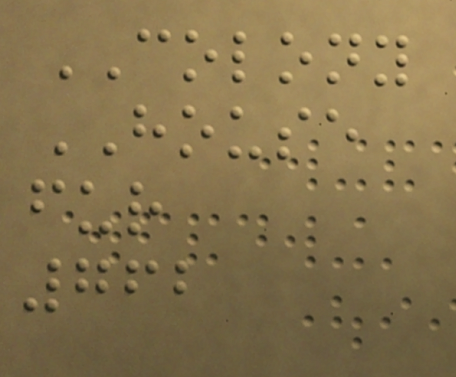COLONY
HOUSE
fur
762
